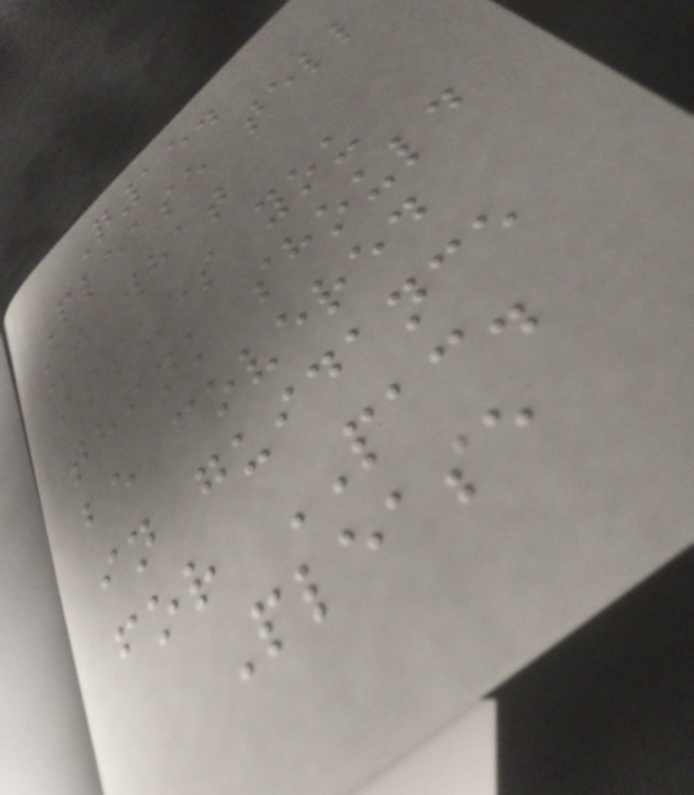Q15.
Please tell
us what
issues you
think should
be covered
in guidance
for PAC.
Please
